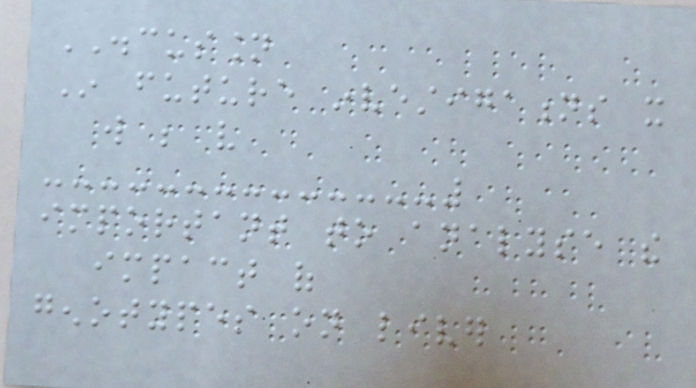DISCUSSION
In future investigations it
will be very
important to analyse the
impact of
genotypes on liver
